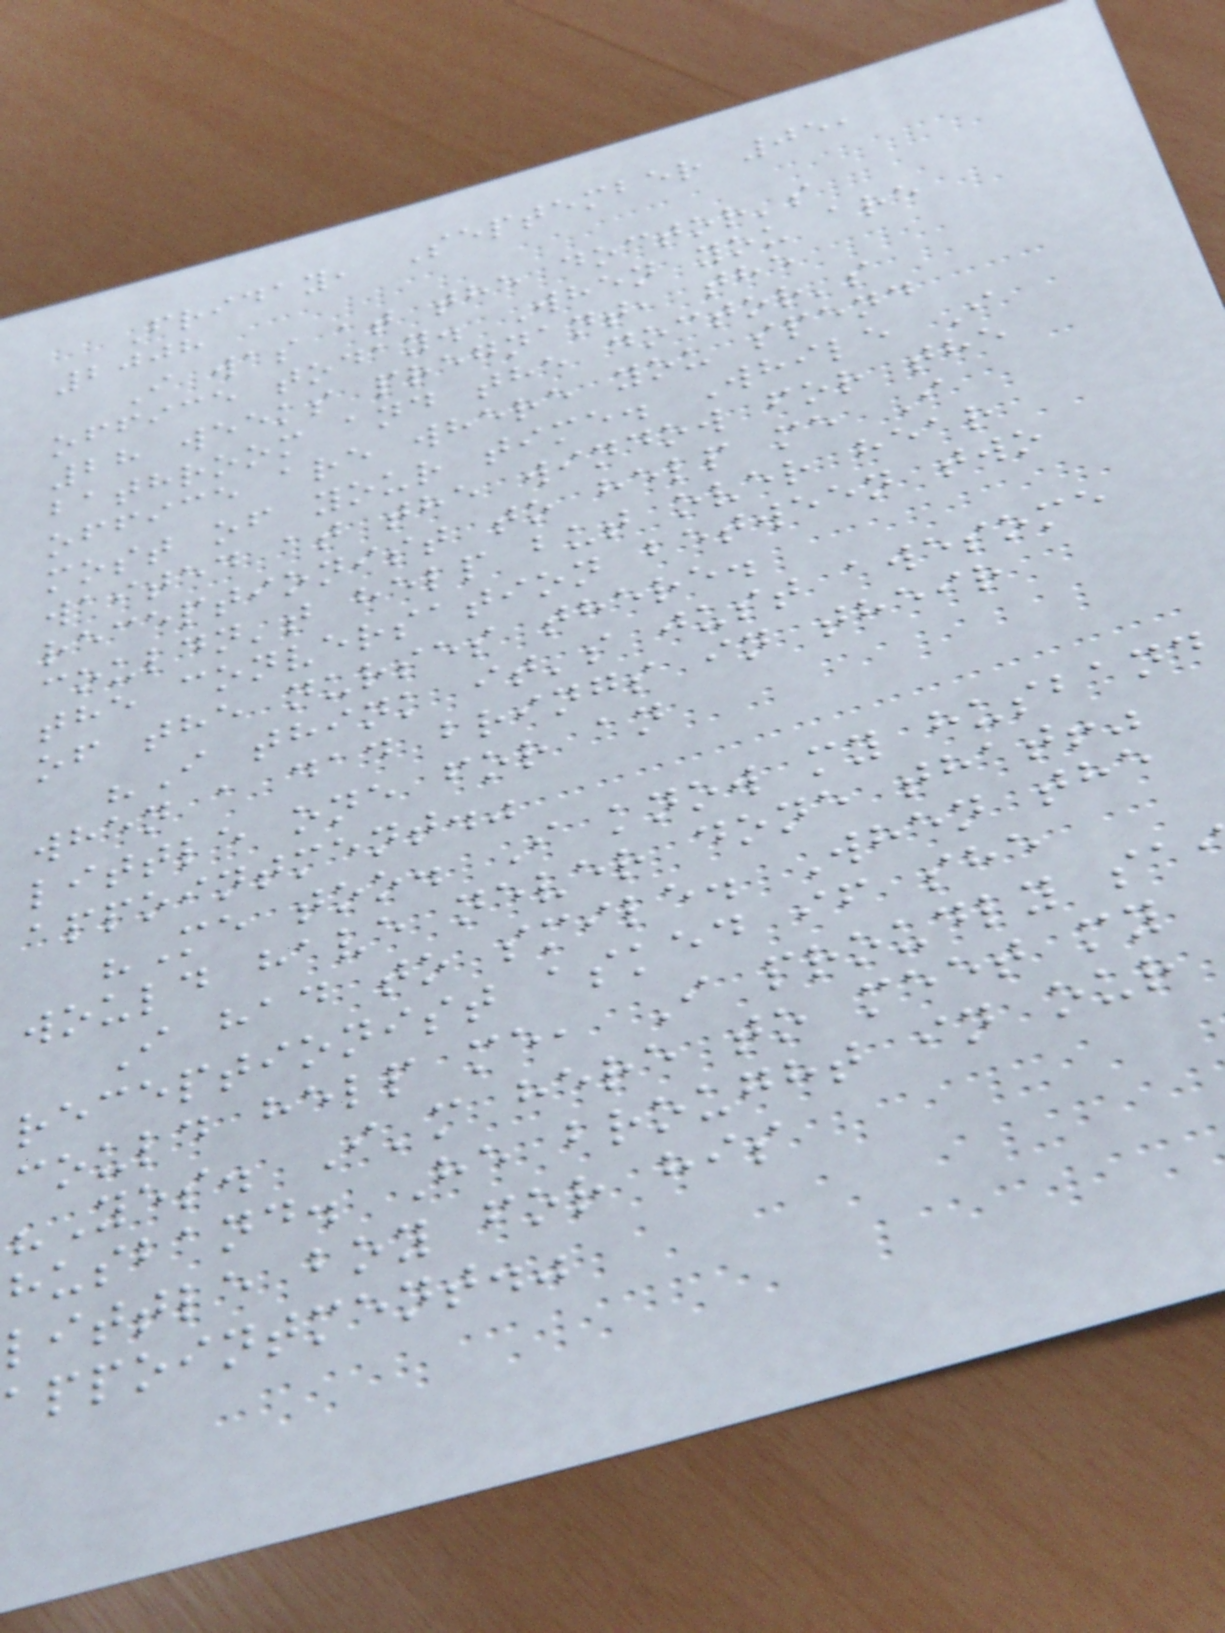Friday, September 05,
2008
I was at the doctor's
office today. When you are
28 weeks pregnant, the
bathroom and the doctor's
office are where you spend
most of your time. While I
waited at the window for the
receptionist to help me I
couldn't help but over hear
the conversation between two
of the nurses there.
"I think it's just awesome
when a dad brings in their
little one for an
appointment."
"Me too. I know my husband
would have never done that!"
I had to smile. When the
receptionist asked if she
could help me, I proudly sa
"Yes. I'm here to meet my
husband. He brought in our
little boy for his
appointment."
